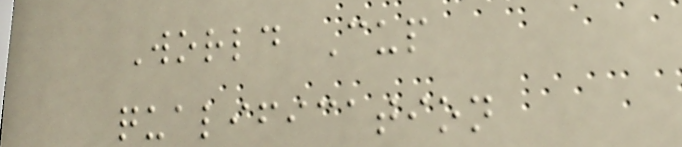World Cup
qualification
